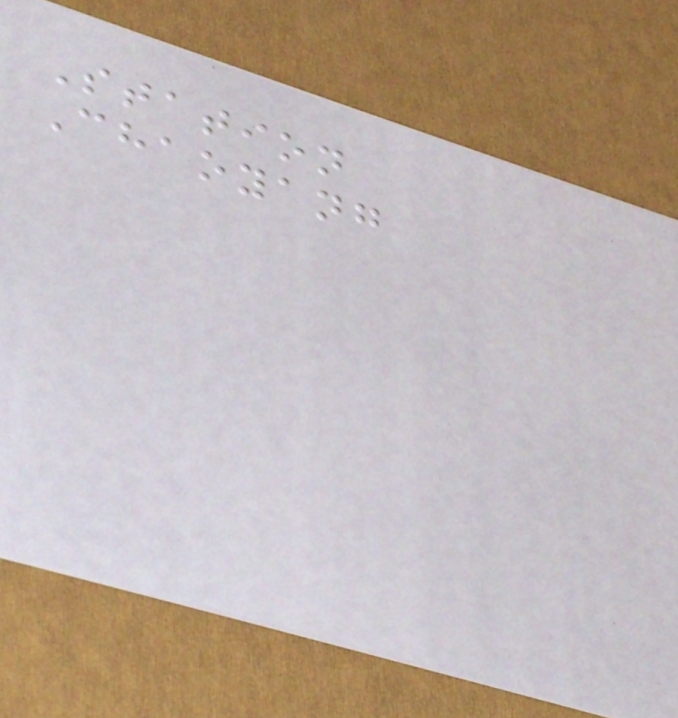Station
Chaoyang
